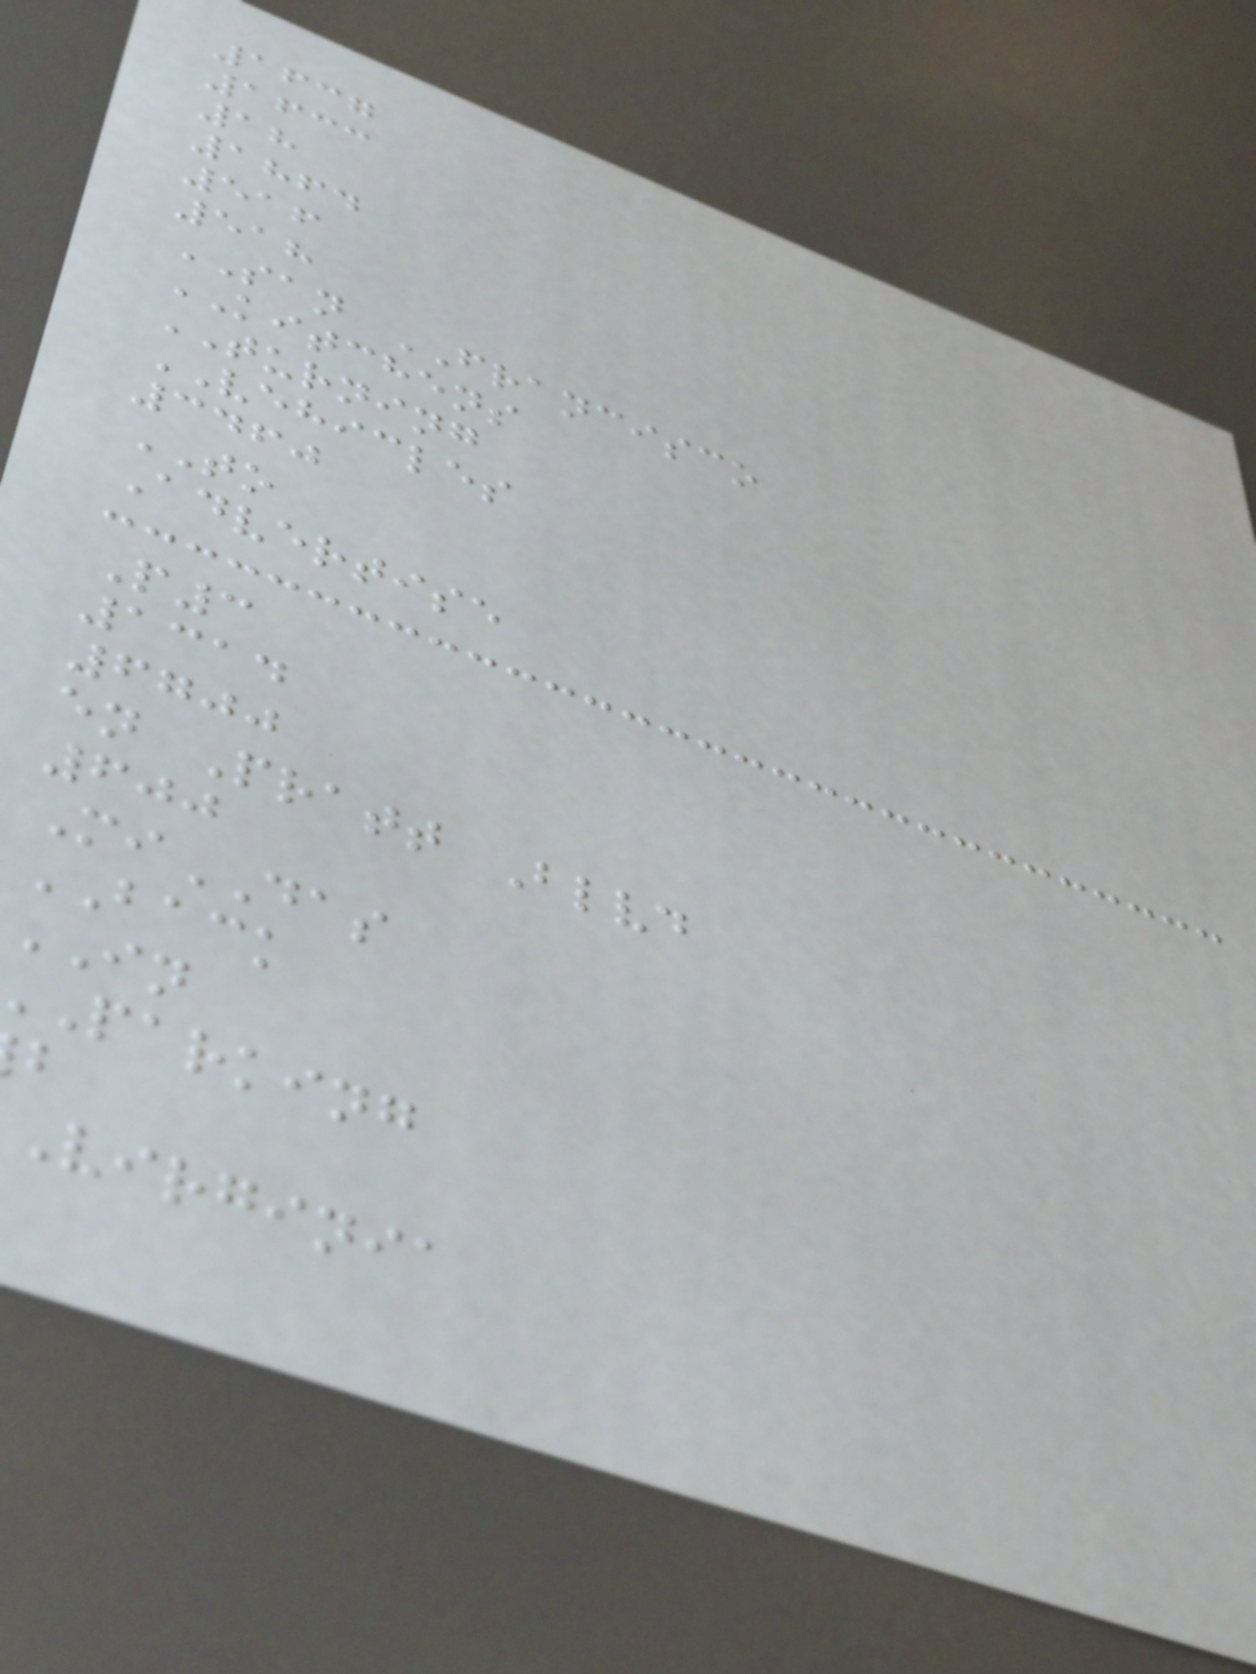1637
1633
18
1864
516
518
SAN FRANCISCO
KITCHENS
TURNING
VEHICLES
3460
TO
Advertise
P3
1314
6700
en Pratt Blvd
600
MiDAS
BACK
IN
parking
virginia
